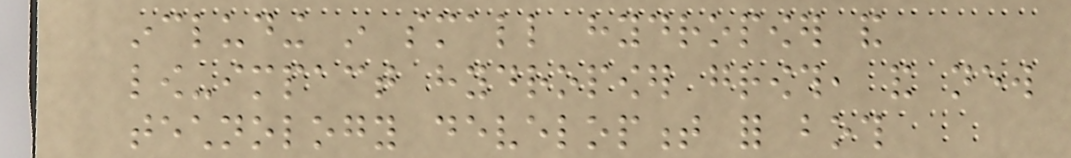including in small hydropower and
low-impact hydropower growth, and new
technology development for both
